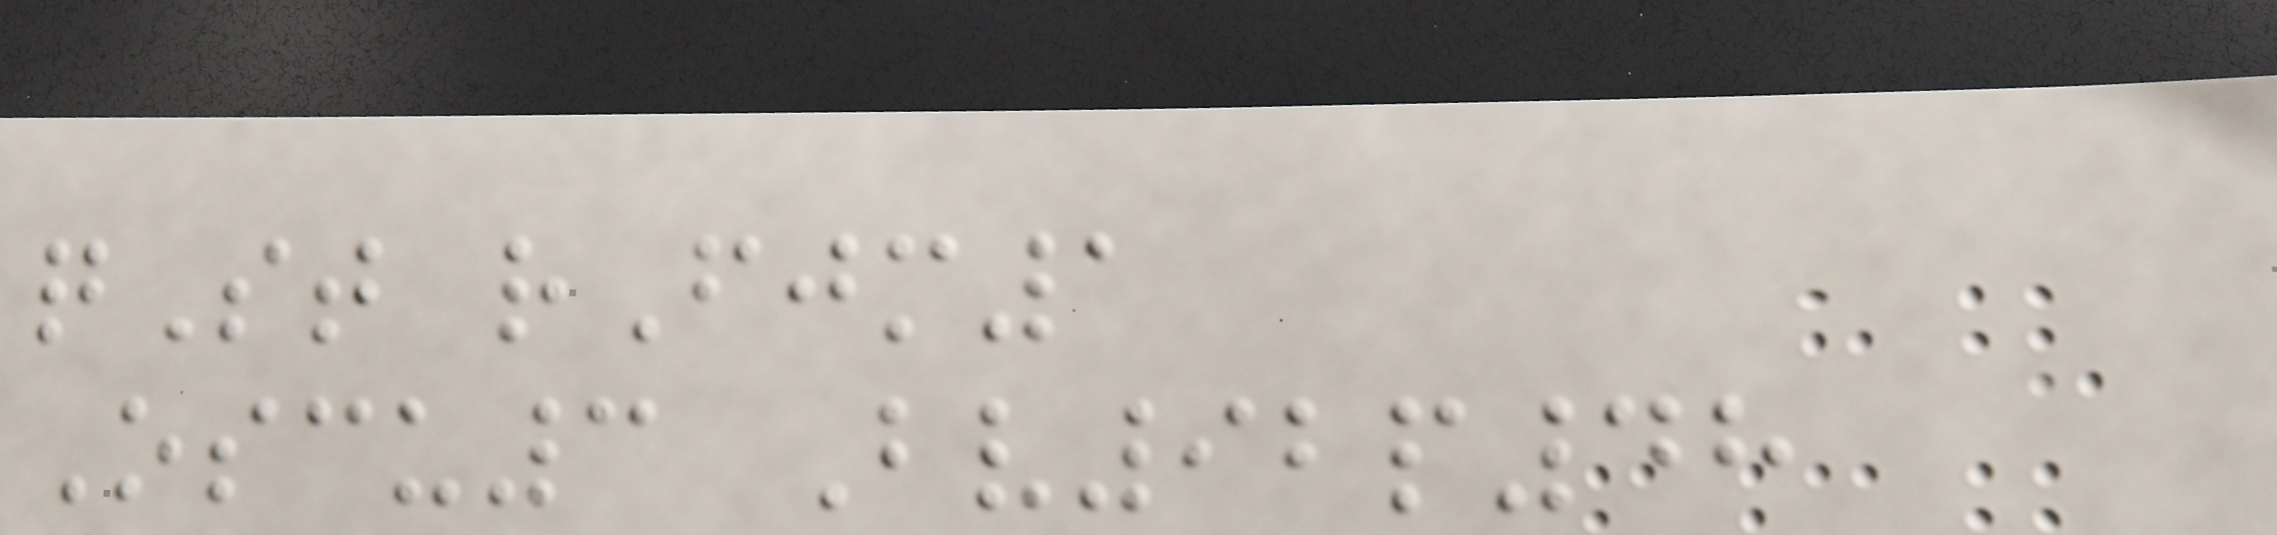qSt rFjm1
Oscu3 Bv92p48
